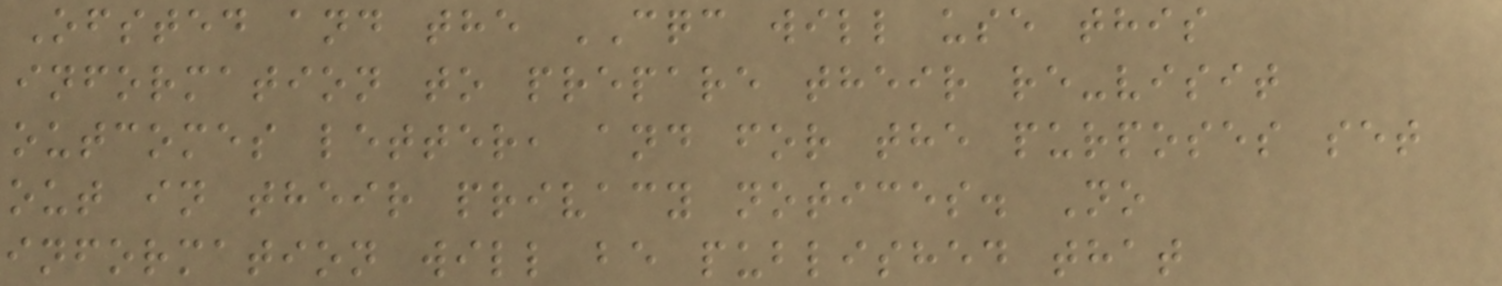Ofsted and the CQC will use this
information to prepare their re-visit
outcomes letter, and for the purposes set
out in their privacy notices. No
information will be published that
